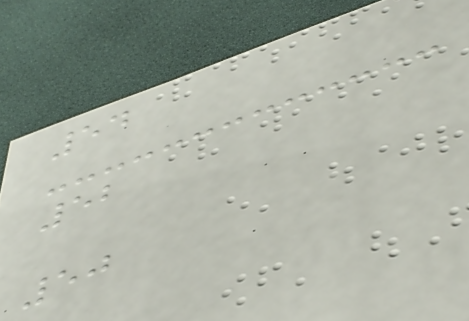54
52
50
